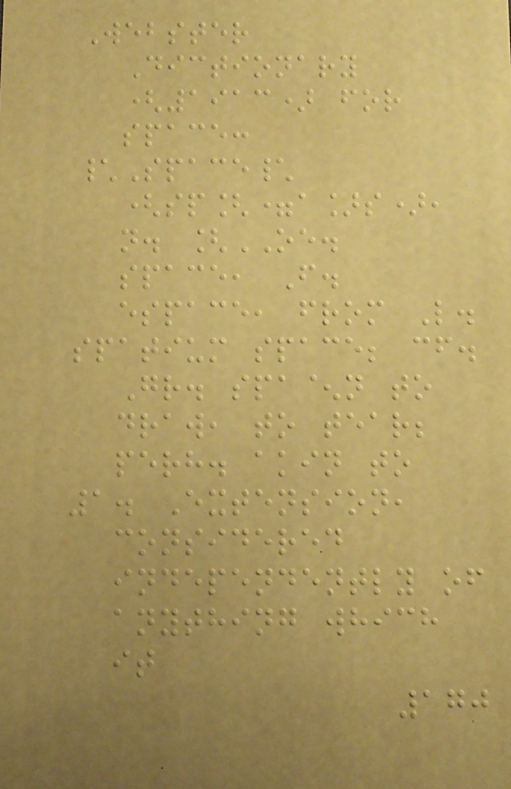Webster
Dictionary
(1913) for
space:
\Space\
(sp[=a]s),
n. [OE.
space, F.
espace, from L.
spatium space; cf.
Gr. spa^n to
draw, to tear;
perh. akin to
1. Extension,
considered
independently of
anything which
it
170
